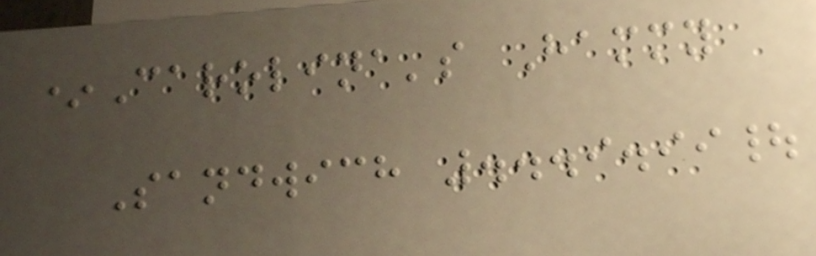*Carolina's Hammy
Sandwich ...9.99|
